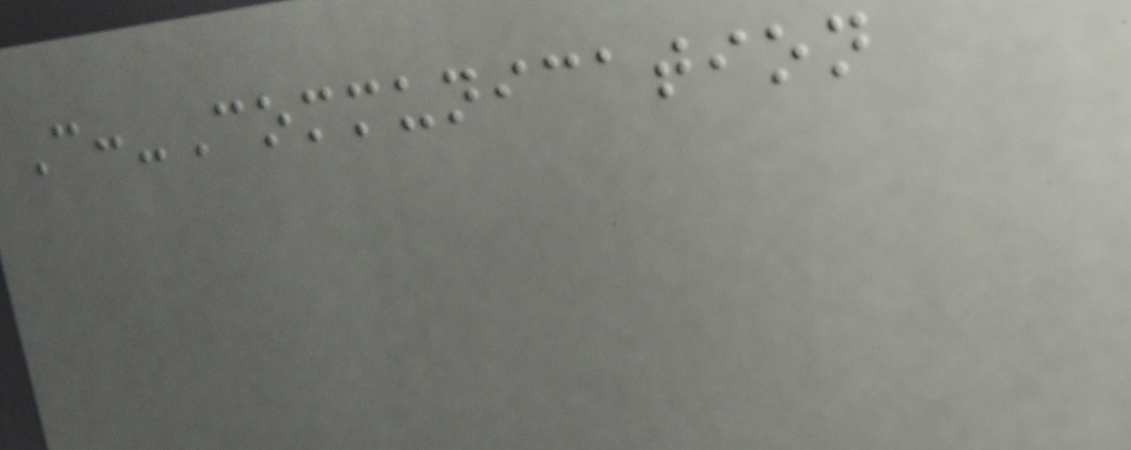C:-Communication
